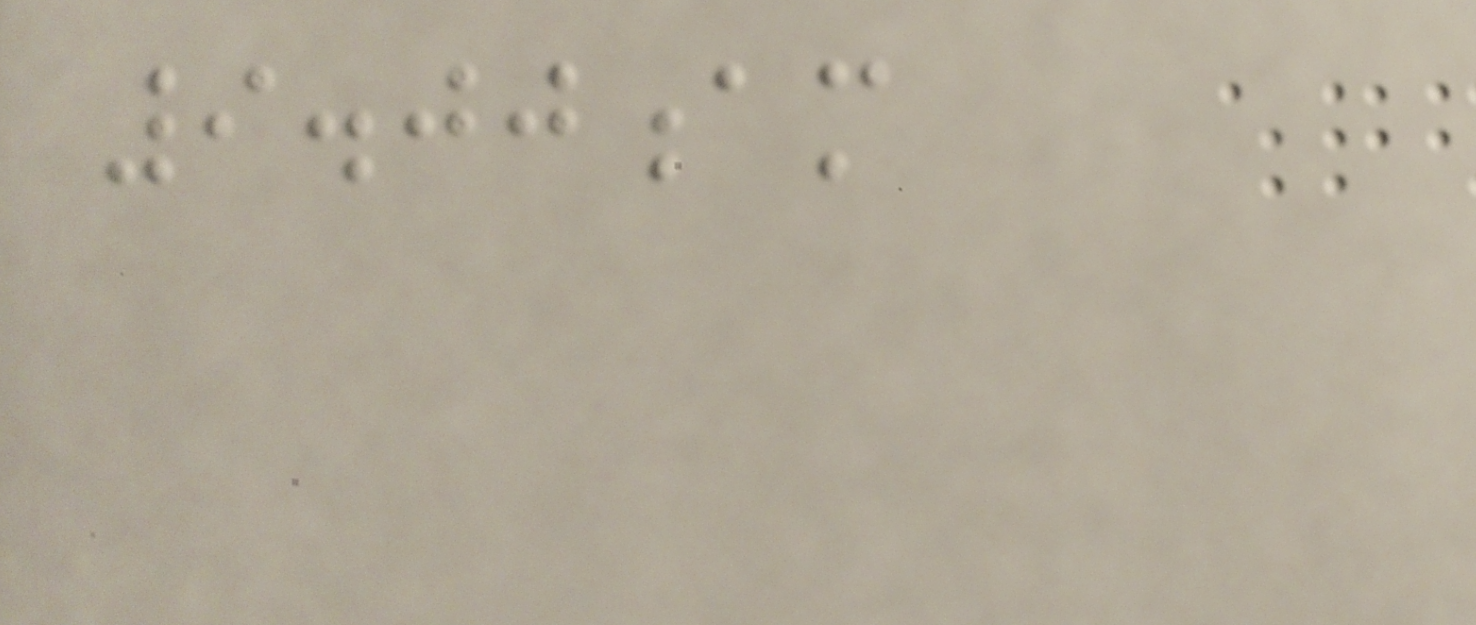9.00am
